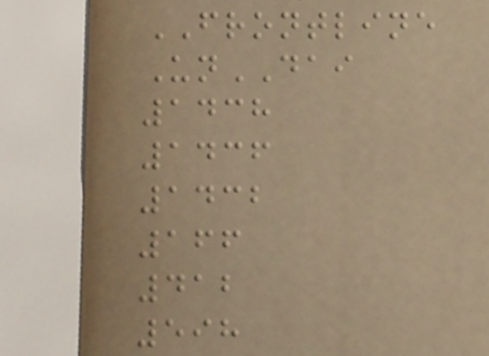FRONTLINE
UnDAI
1438
1436
1432
166
412
598
